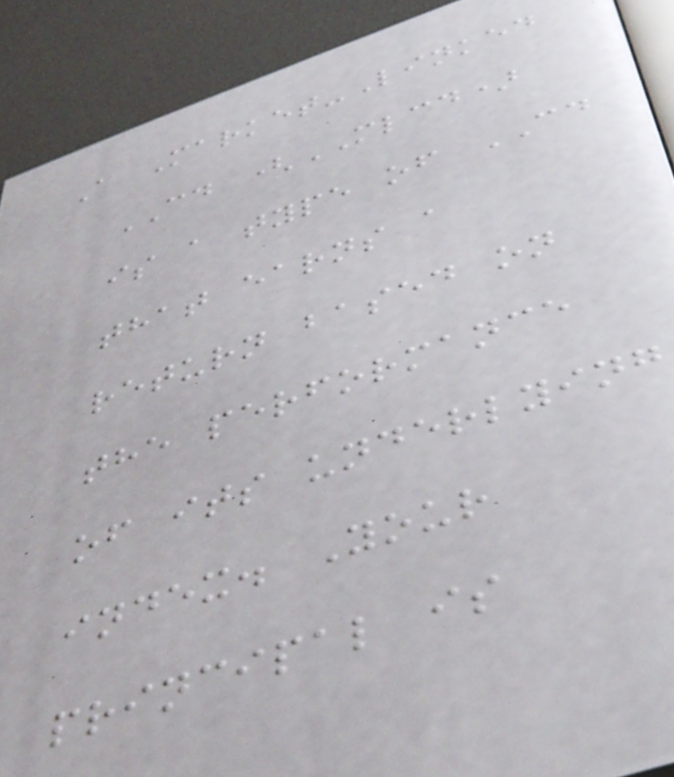A Market-Linked
CD (MLCD)
is a type of CD
that earns a
return based on
the performance
of its underlying
index. Your
principal is
